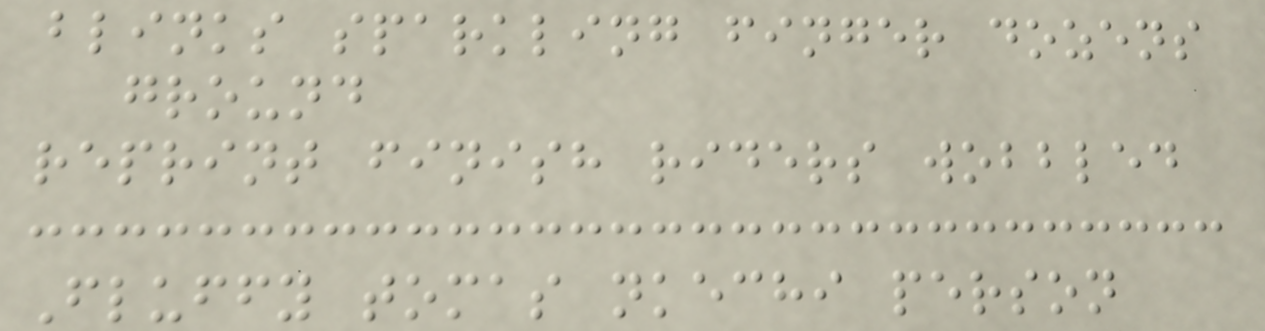blinks sparkling finger dozens
ground
reprint finish riders wobbled
Fluffy tomas nkechi person
